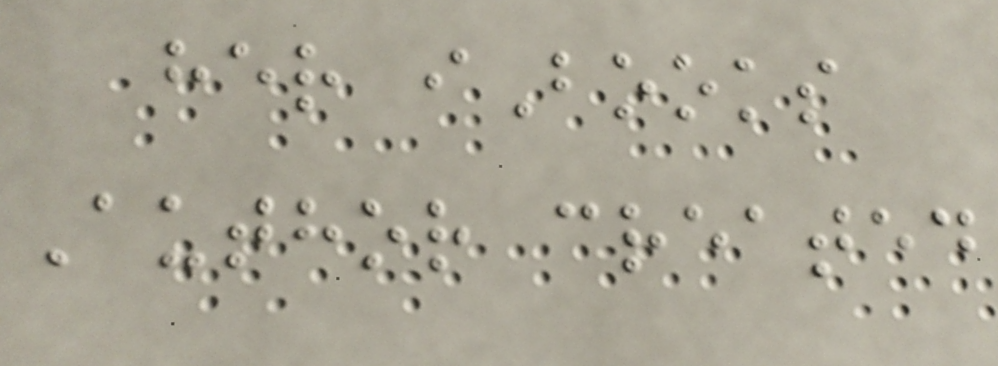her iBooks
Author created
